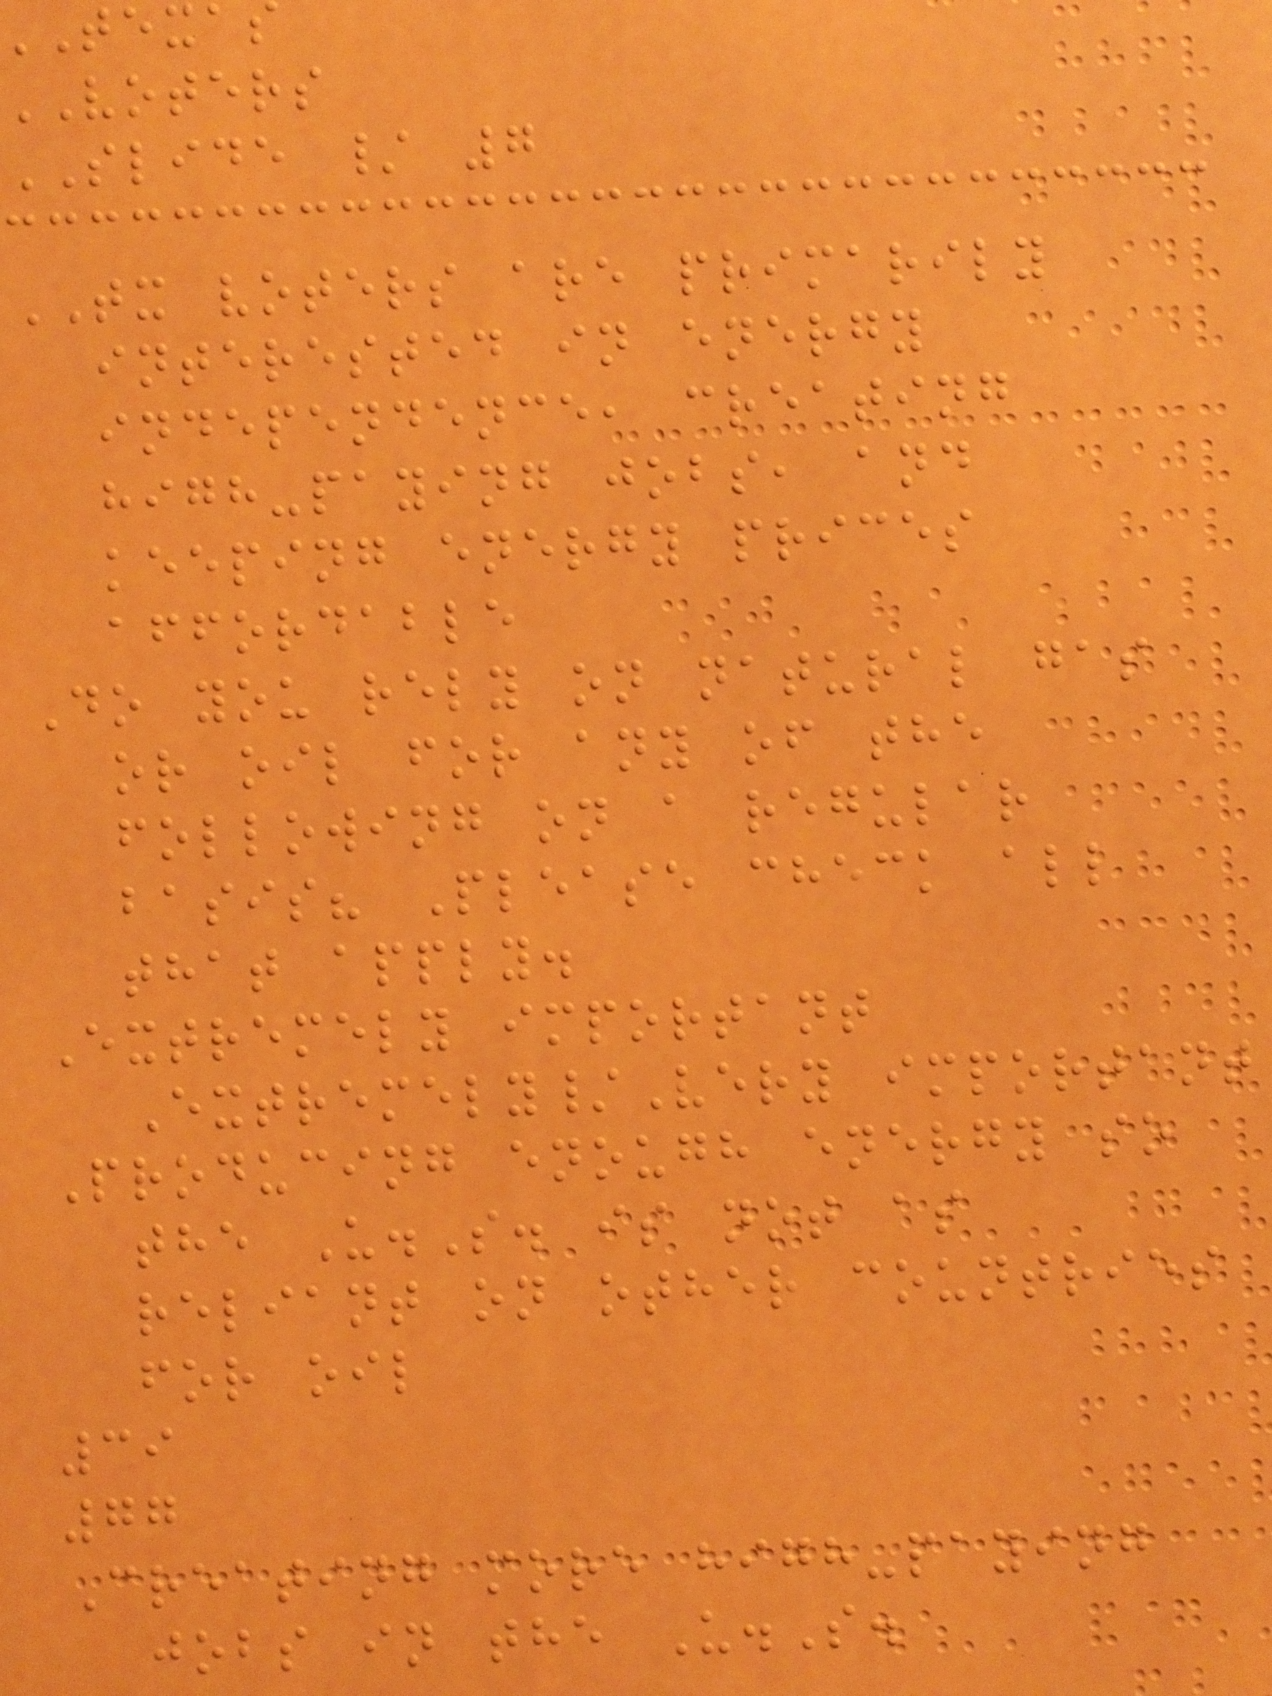voters
SLIDE / 7
TX voters are primarily
interested in energy
independence, creating
high-paying jobs, and
keeping energy prices
affordable
Do you rely on natural gas
or oil for any of the
following on a regular
basis? Please check all
that apply.
Extremely important
Extremely/Very important
Producing enough energy so
the U.S. is not as
reliant on other countries
for oil
39
77
Creating more high-paying
jobs in the U.S.
